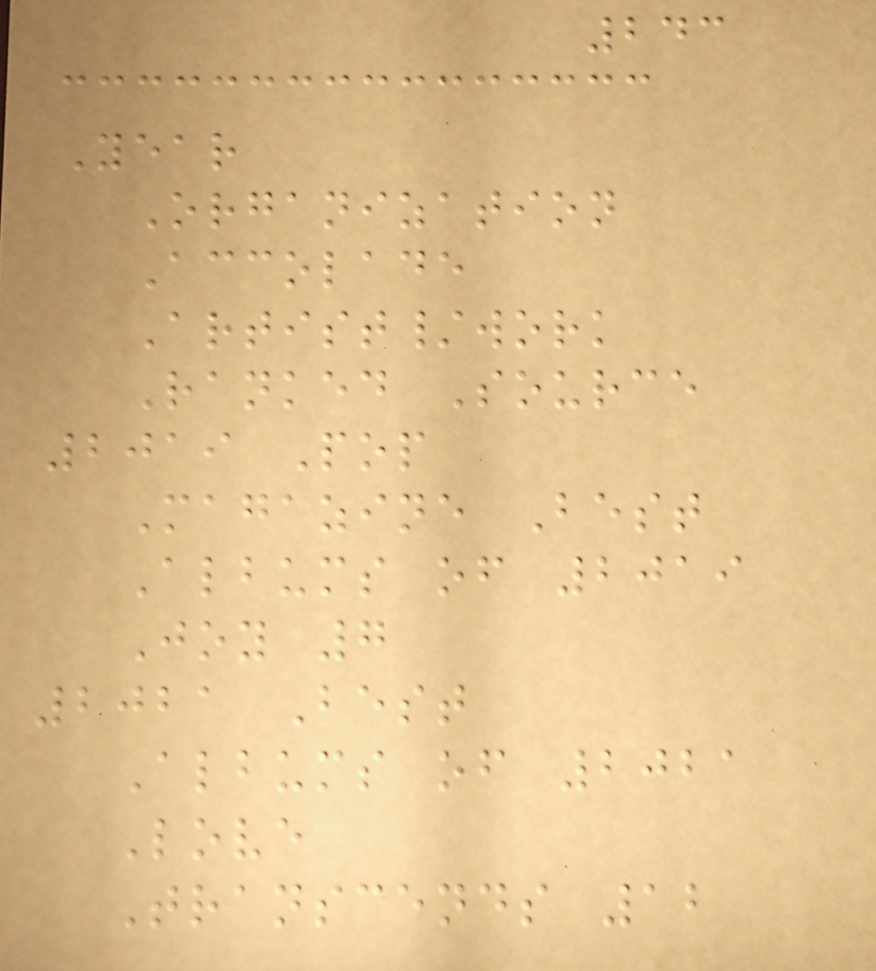243
Year
Organization
Accolade
Artist/work
Ranked Source
2019 Pop
Magazine Best
Albums of 2019
Joy 7
2021 Best
Albums of 2021
Love
Transcends 12
